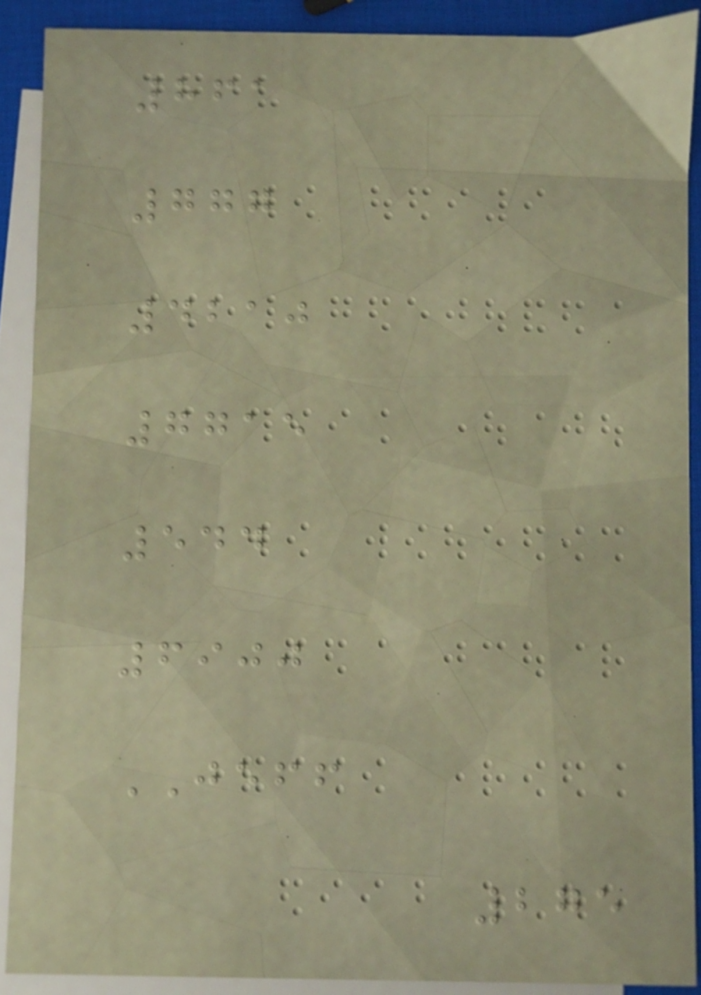861
777
4210
7715
544
6900
JEFF
275
